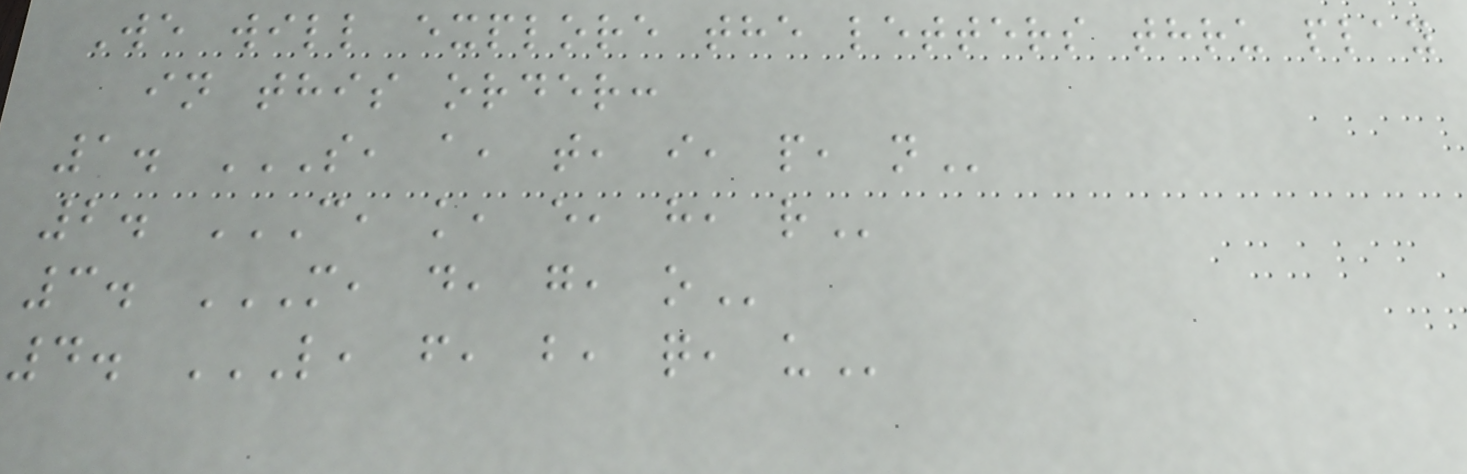We will explore the letters thru play
in this order:
1. S, A, T, I, P, N
2. C, K, E, H, R
3. M, D, G, O
4. L, F, B, Q, U
